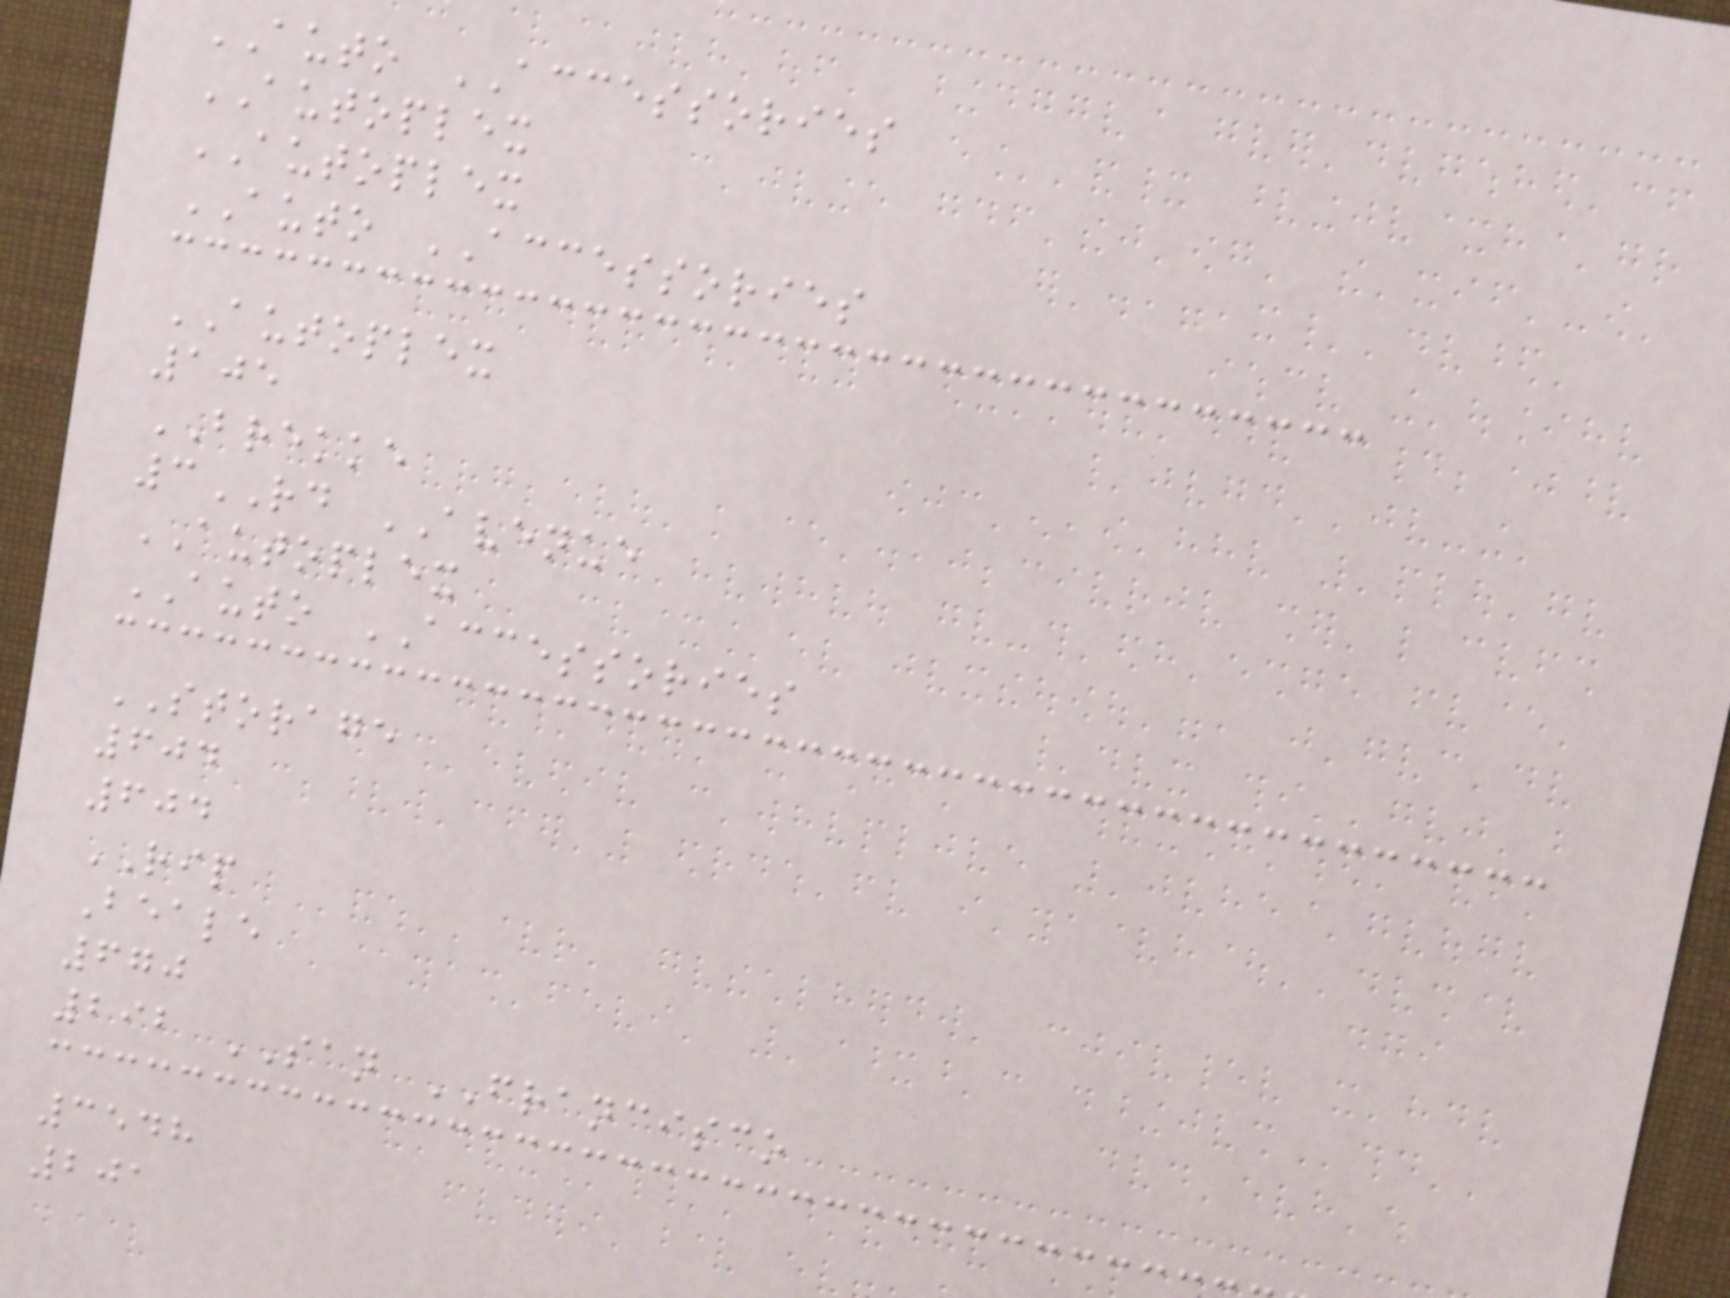AUTO ACCESSORIES
AUTOPLEX
AUTOPLEX
AUTO ACCESSORIES
AUTOPLEX
105
BREKKE
3RD AVENUE
AUTOPLEX
AUTO ACCESSORIES
STORAGE
604
604
RIP
Beale
670
292 SAN FRANCISCO
3548
201
